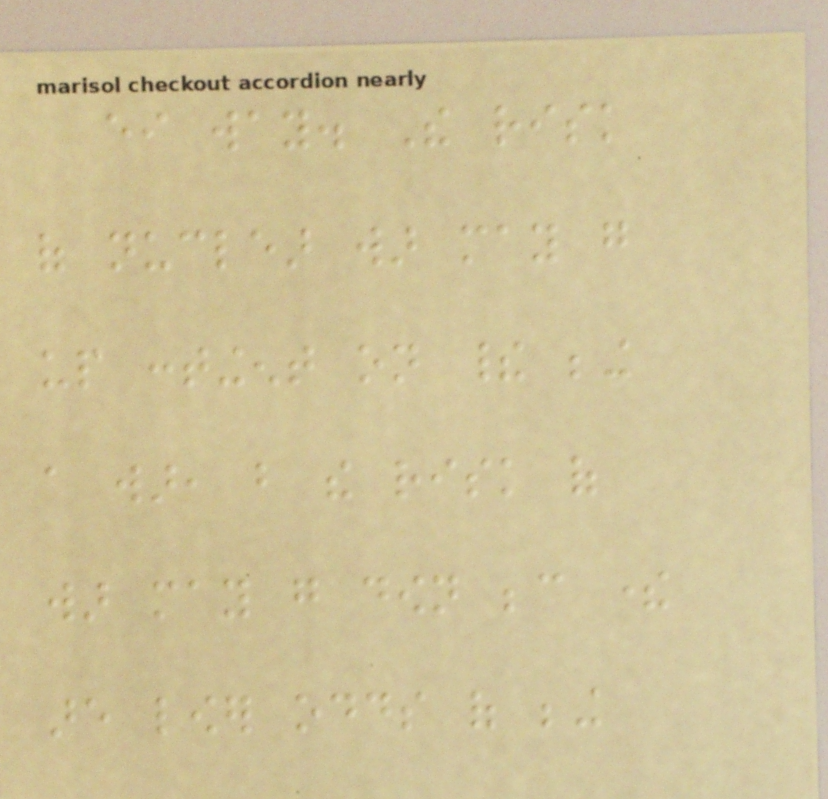either way. The risk
of nuclear war may go
up contingent on their being
a war, but the risk of
war may go down because there
are lower odds of being
